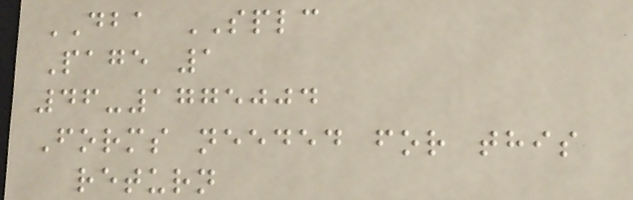DBA SPLC
Page 1
46-1775004
Forms needed for this
return
